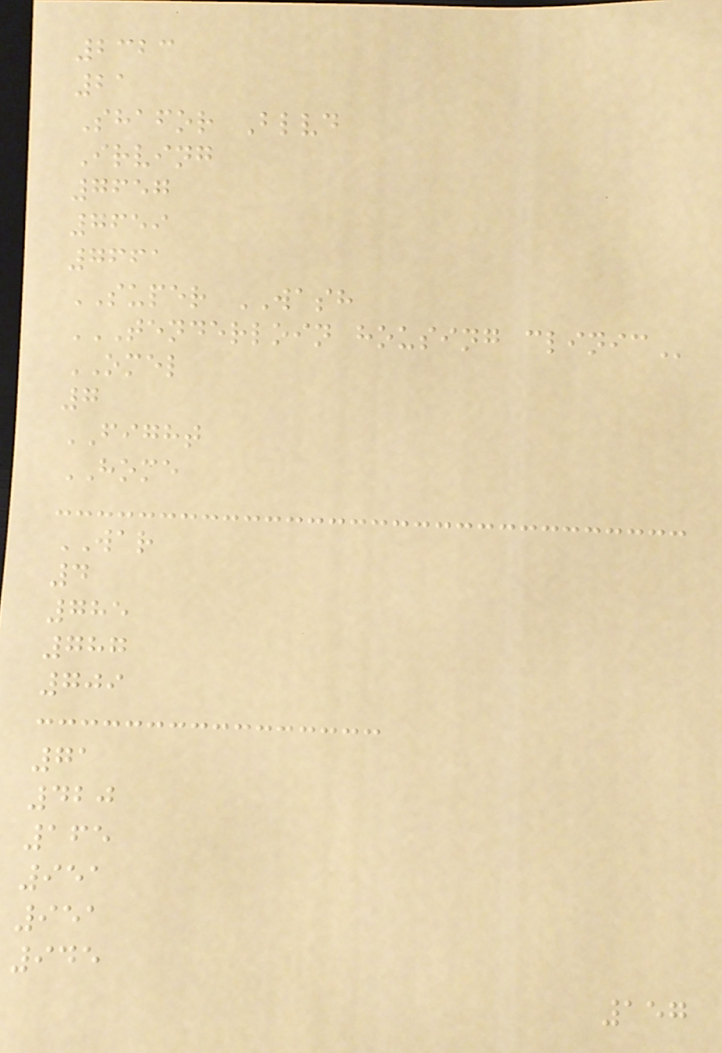2323
21
Shafor Blvd
Irving
7657
7659
7661
SUPER WASH
TENDERLOIN HOUSING CLINIC
OMEL
7
FIGHT
HOME
WAR
4
785
787
709
71
420
165
951
951
945
157
